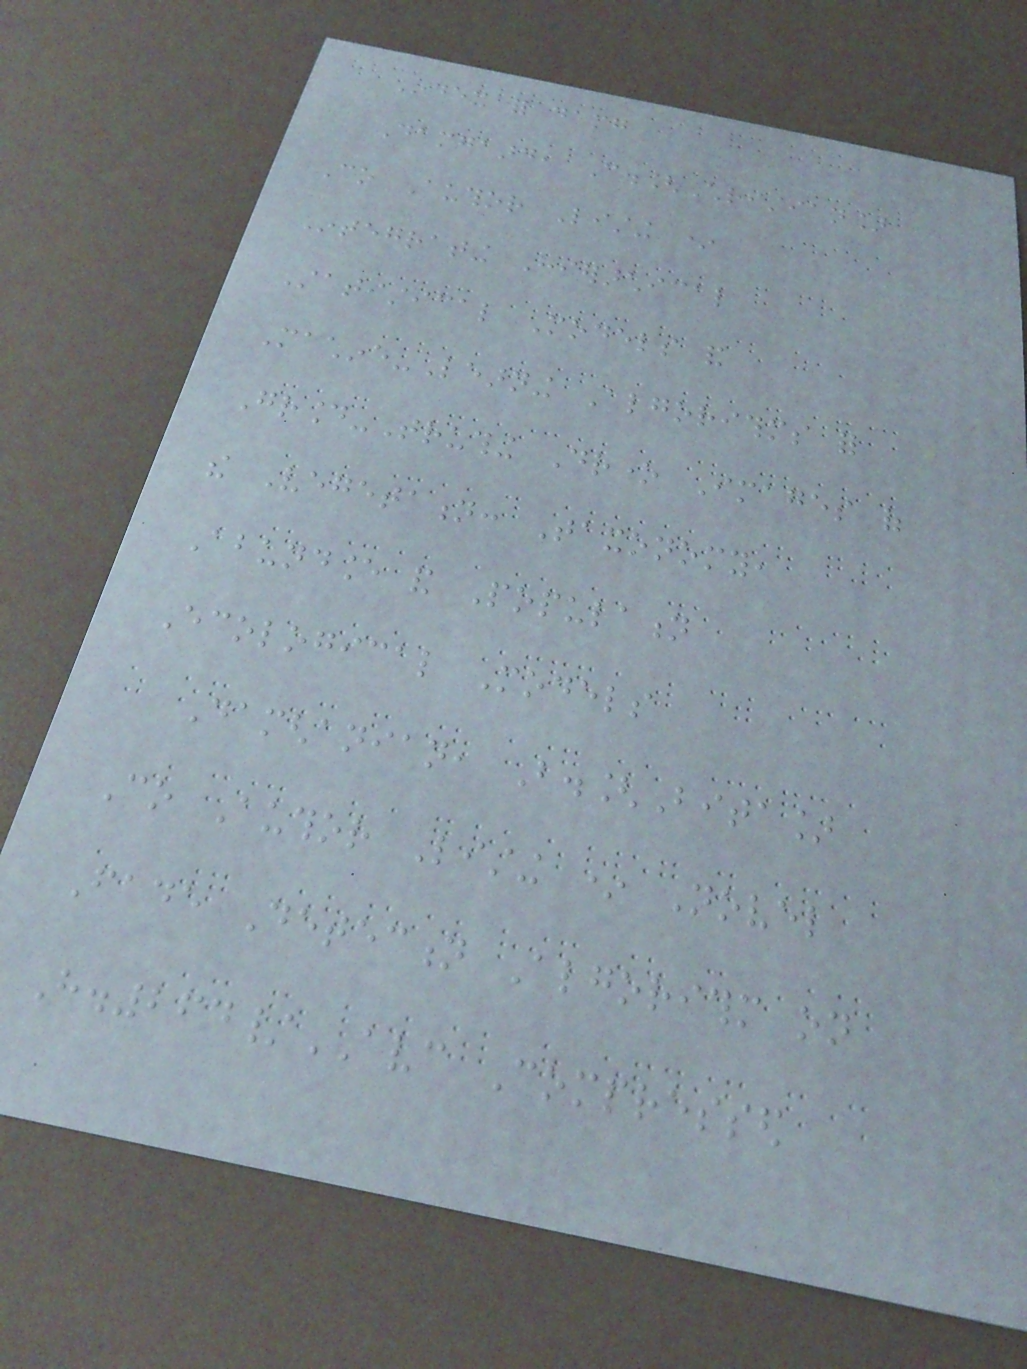Index for damg
Damgaard, C.[Christian]
Co Author Listing *
Integrating Hierarchical
Statistical Models and
Machine-Learning Algorithms for
Ground-Truthing Drone Images of
the Vegetation: Taxonomy,
Abundance and Population
Ecological Models
Damghanian, B.[Bita]
Co Author Listing * Novel
Fade Detection Algorithm on
H.264/AVC Compressed
